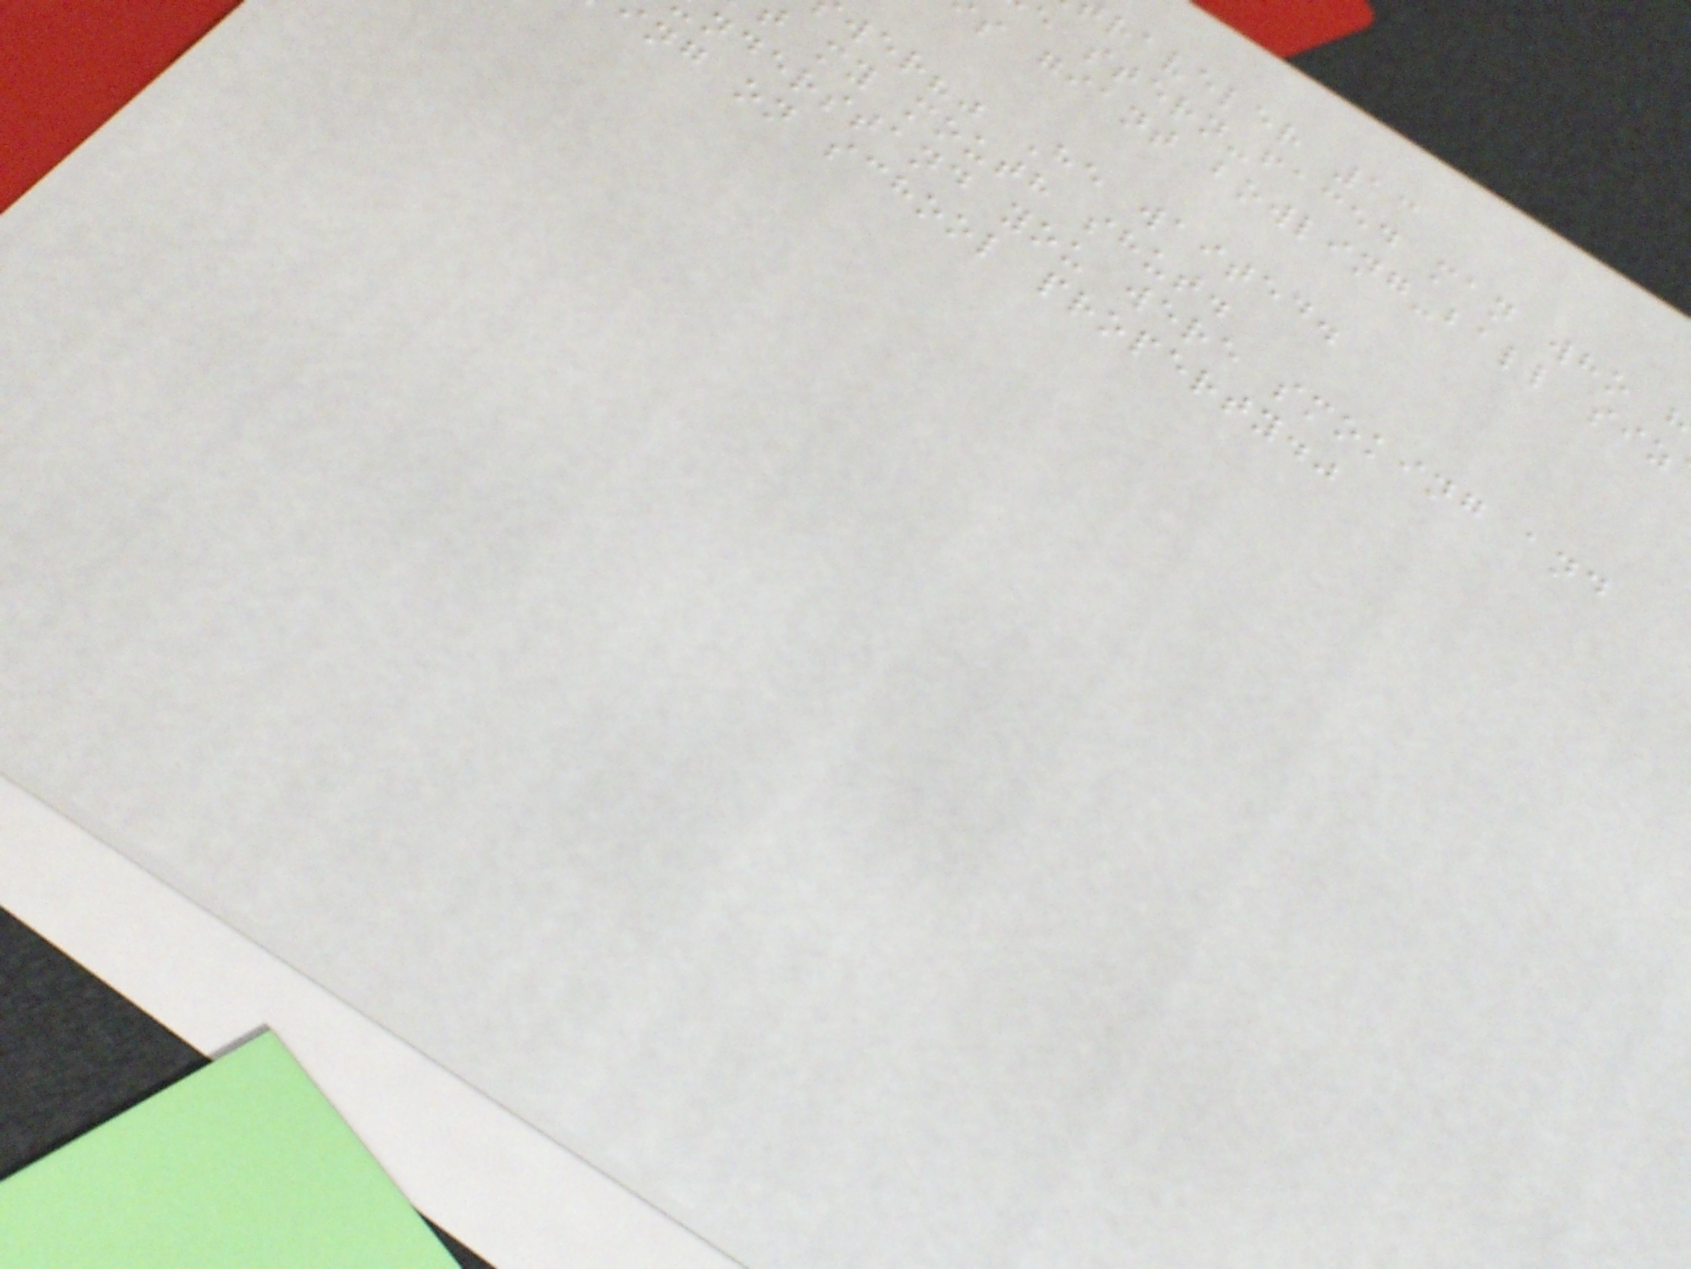raveler 13
e stern-faced man who
s giant bowling-ball siz
wer?" He waited.
t my mouth shut.
nderstand you were smoking and
ing on school property."
